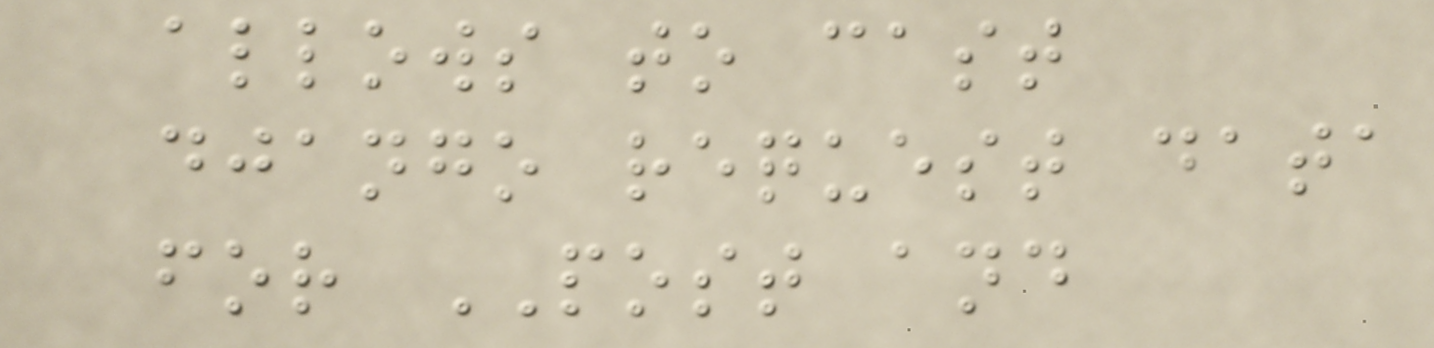allows to cast
django request data
for POST and
